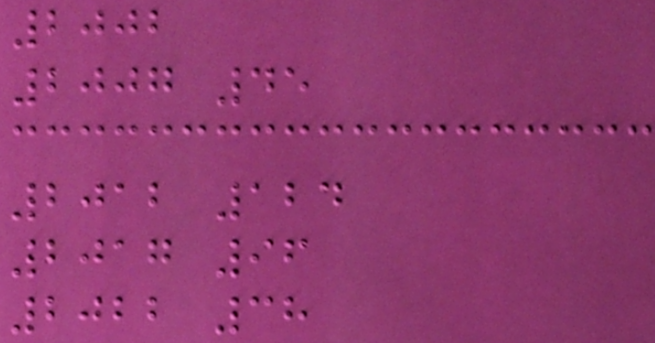2002
2007 45
2012 124
2017 96
2022 38
